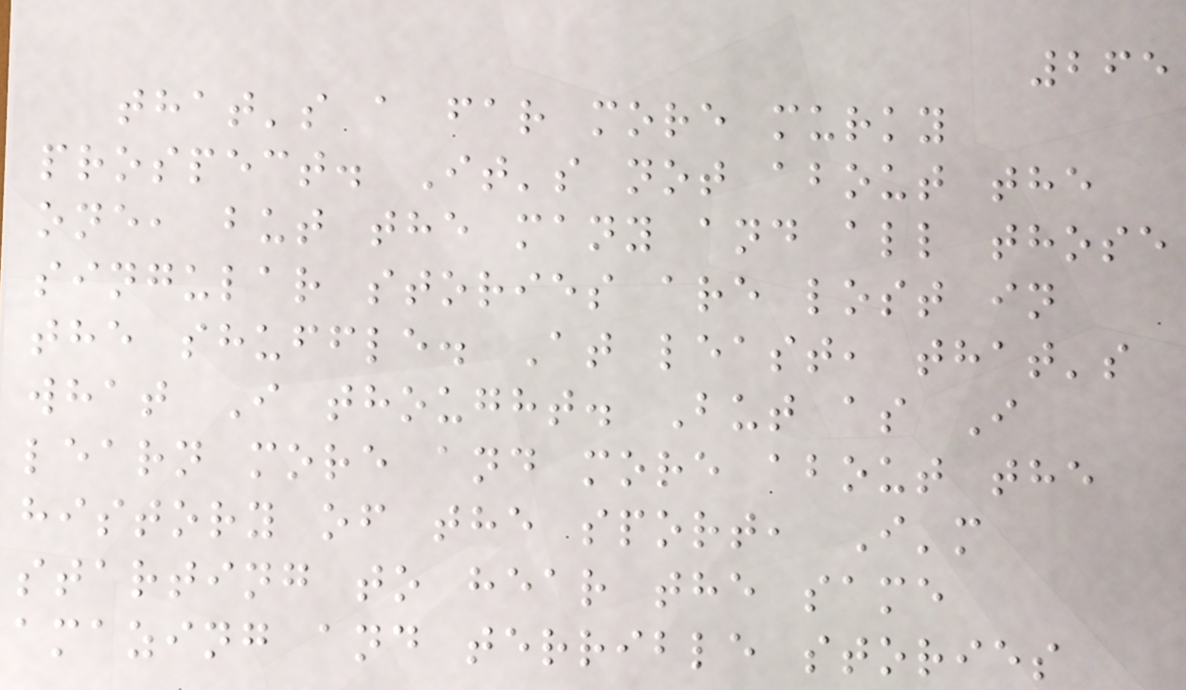265
that's a far more murky
prospect. It's not about the
one, but the many and all those
singular stories are lost in
the shuffle. At least, that's
what I thought. But as I
learn more and more about the
history of the sport, I'm
starting to hear the same
amazing and terrible stories
